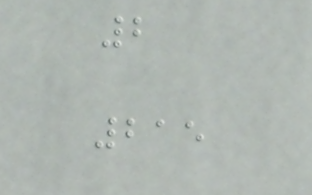2
215
